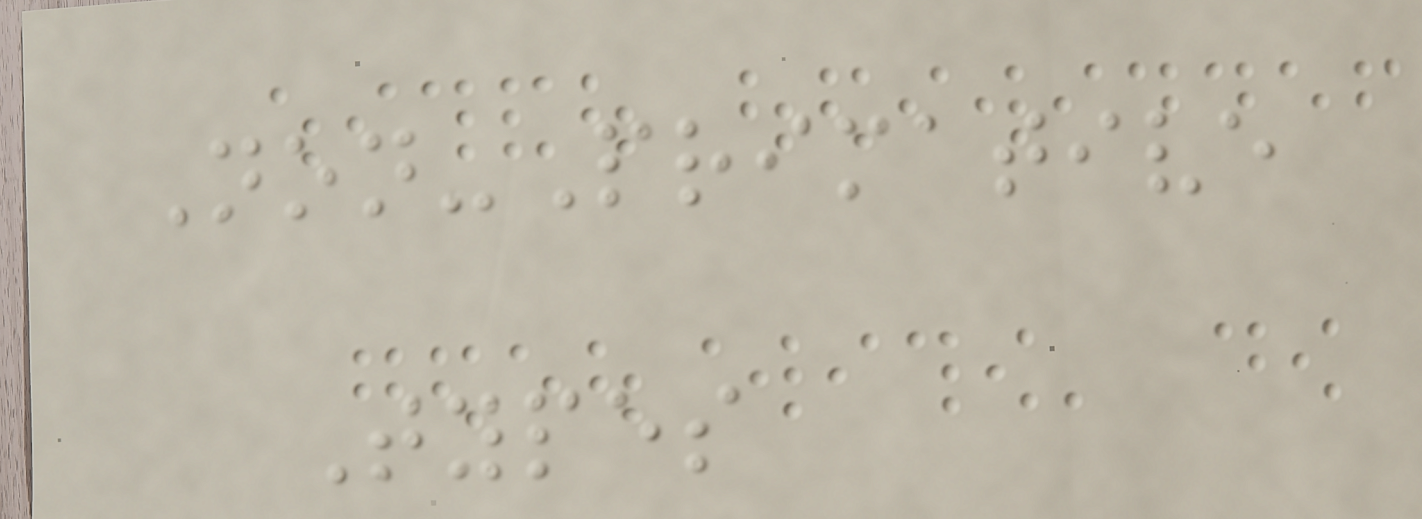Non-Primative
Types
